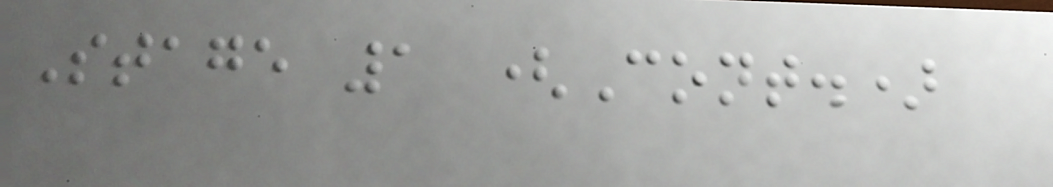Stage 1 (Cont.)
